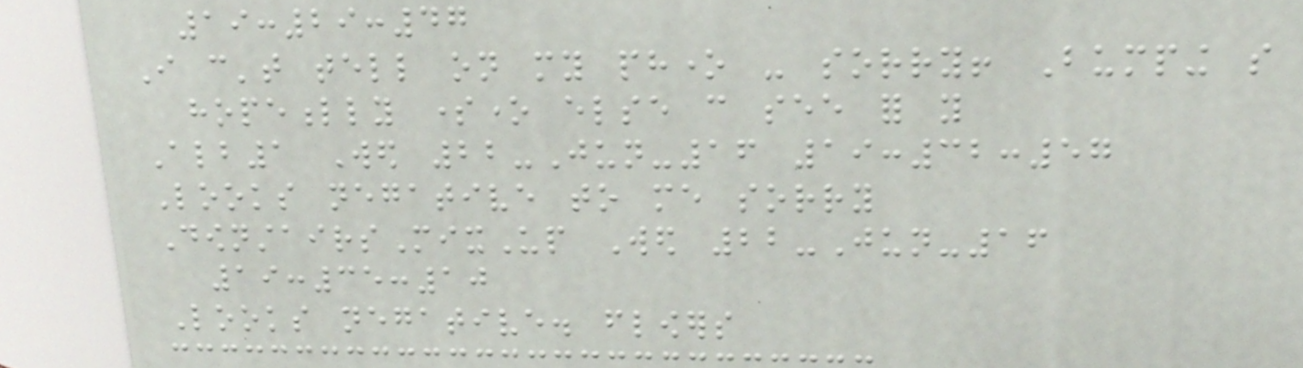19:29:47
I can't tell on my phone - sorry! Bumping so
hopefully someone else can see for you
Alb1 Wed 22-Jun-16 19:32:57
Looks negative to me sorry
DownstairsMixUp Wed 22-Jun-16
19:35:10
Looks negative. flowers
